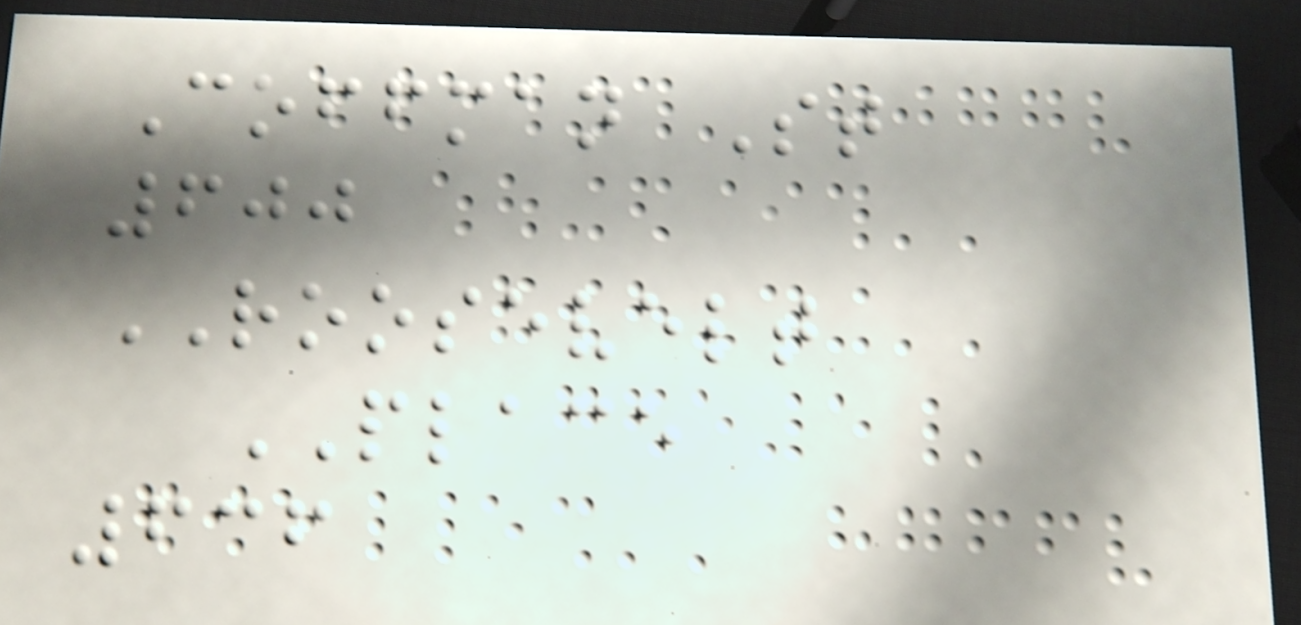Coffman St
600
ROOSEVELT
PLACE
636
